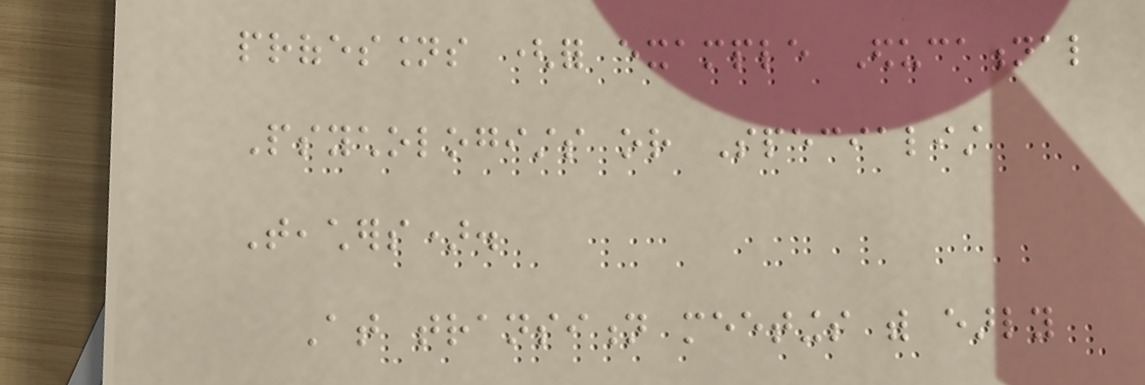professions (for example Educational
Psychologists or Specialist
Teachers).
At transition meetings with early
